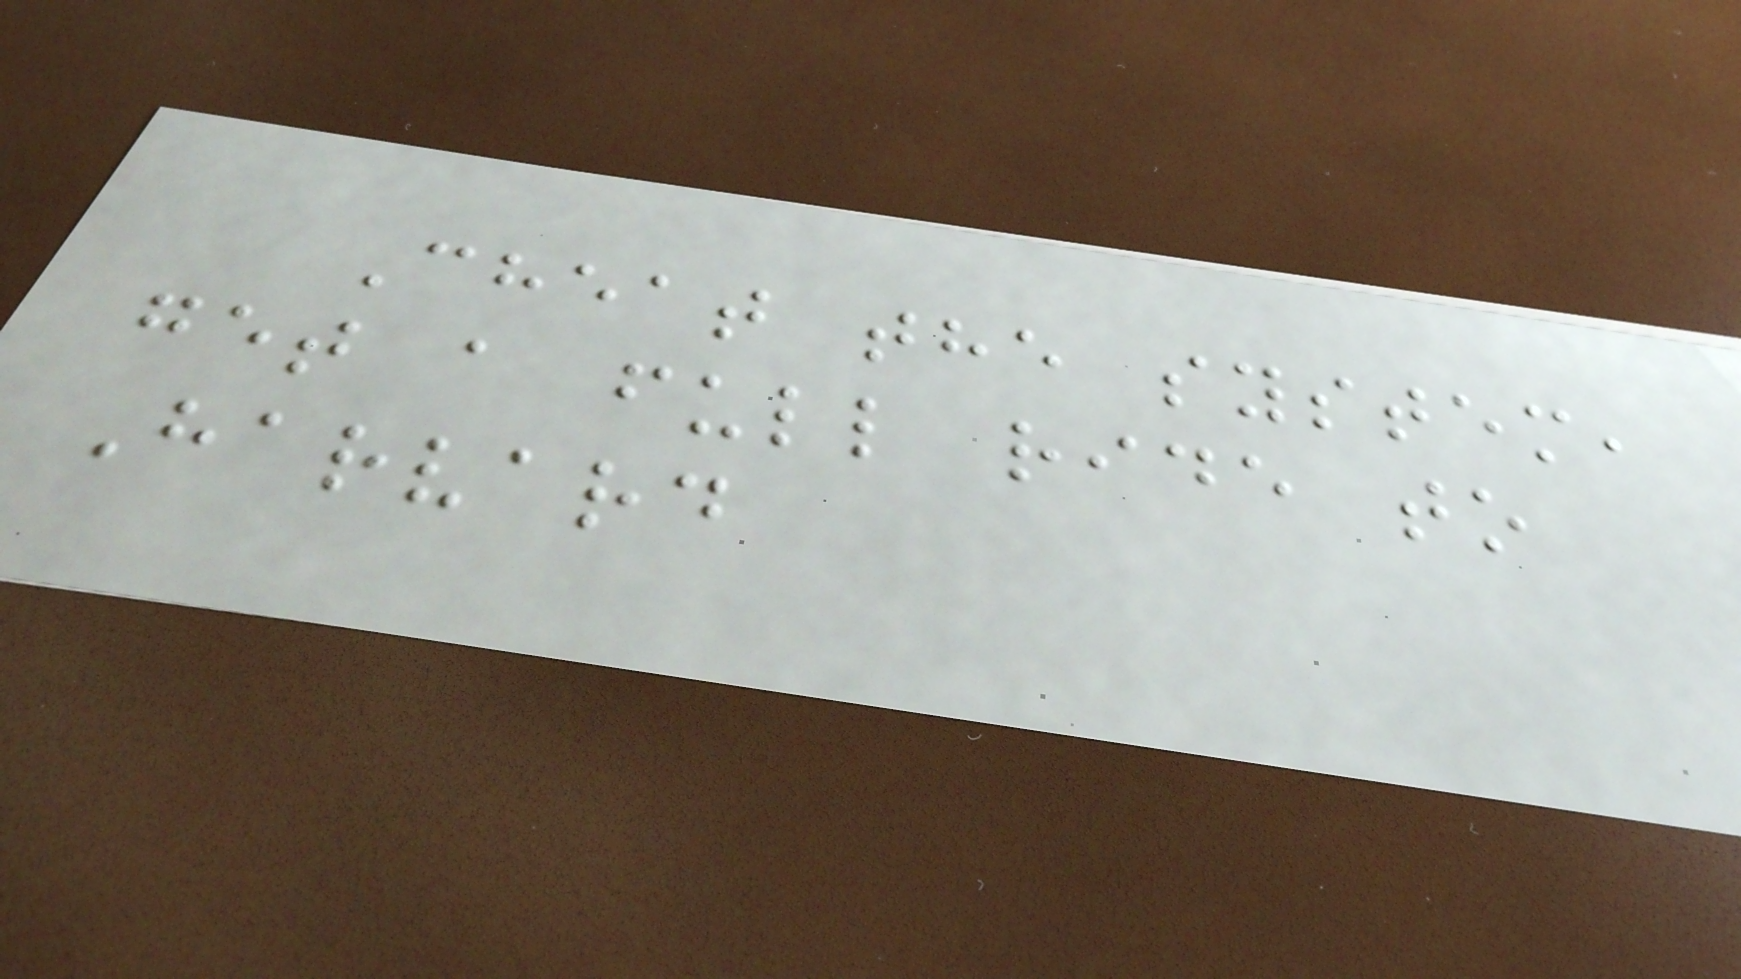Cheat the system,
get a full ride to
Harvard
